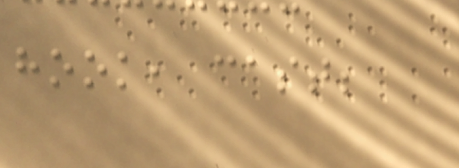hook, cast;
